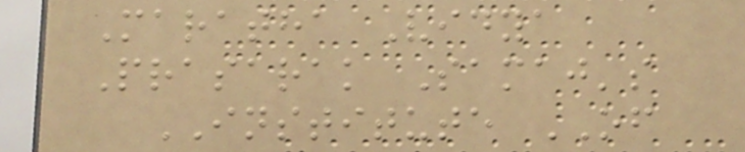Maratha Vidya
Prasarak Samaj's
INSTITUTE OF
